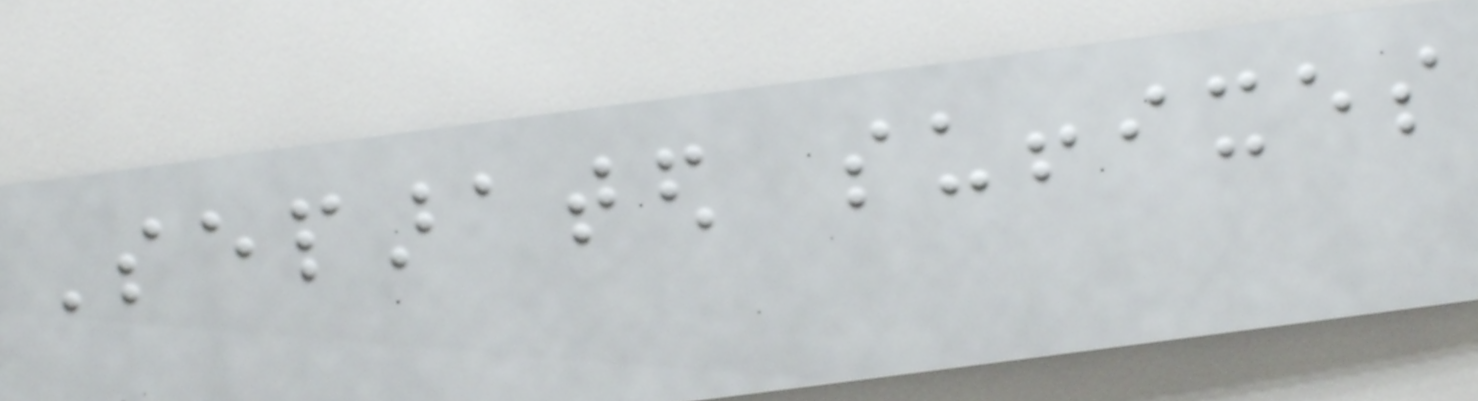Separated suffixes
